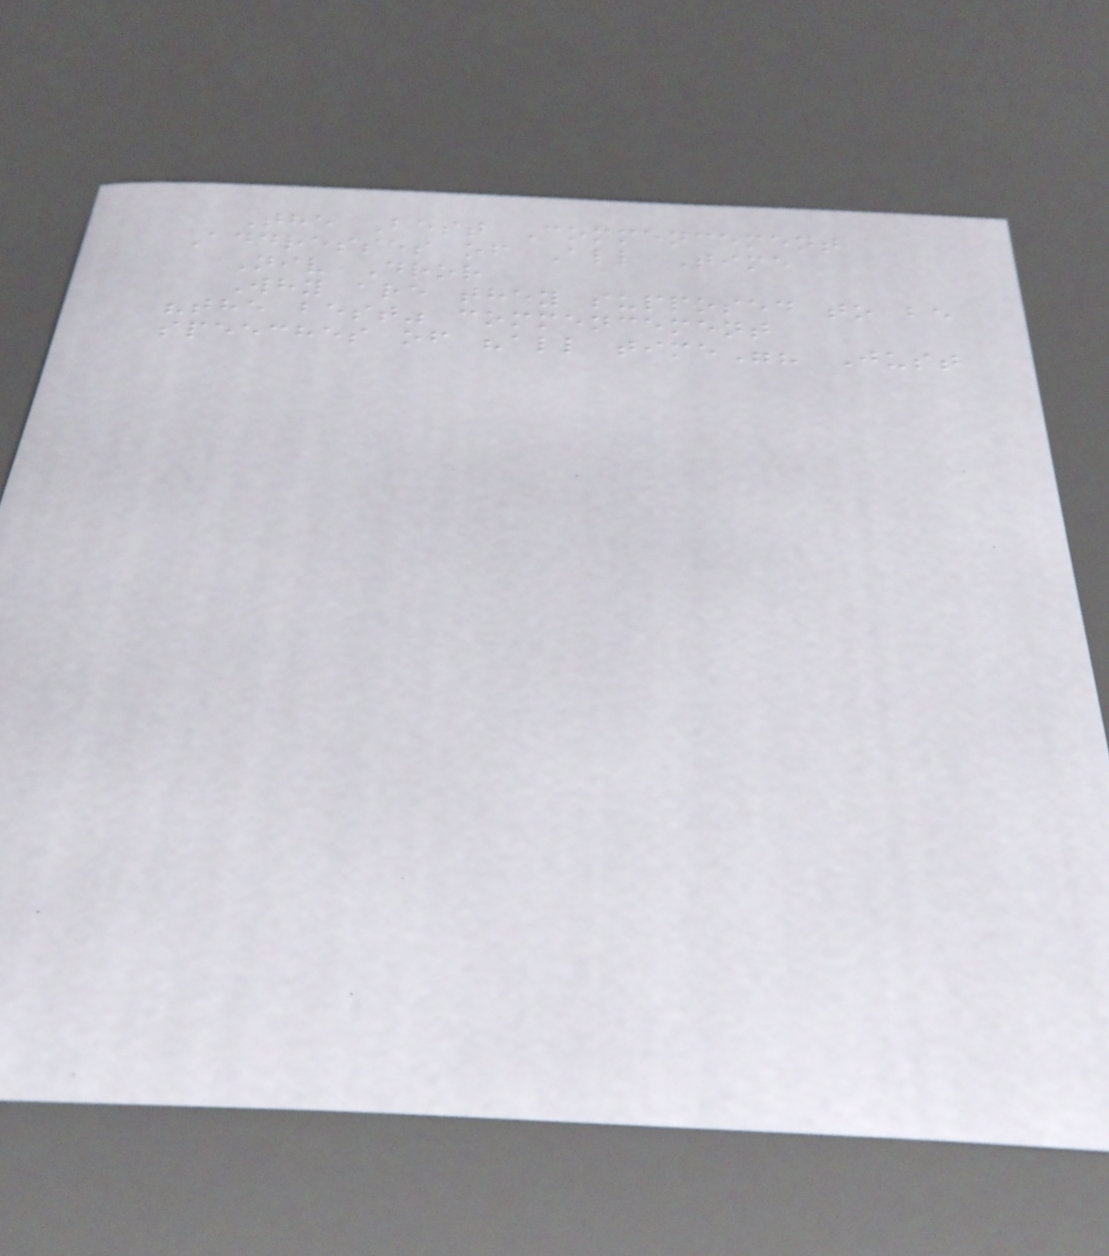The Best Commencement
Addresses of All Time
Niv Dror
Why are they supposed to be
"the best" commencement
speeches of "all time"? Just
